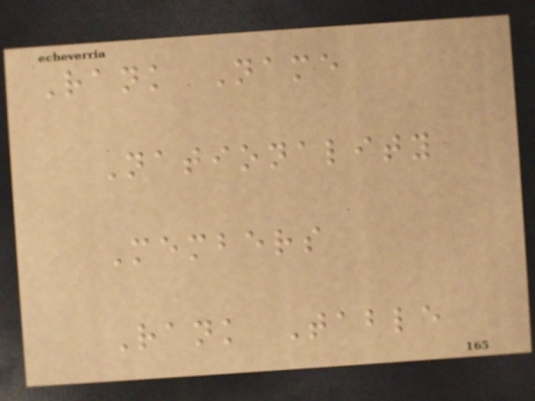Rank Name
Nationality
Members
Rank Table
